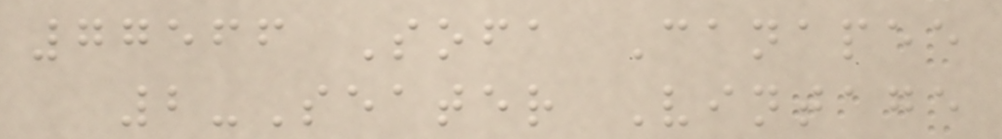77566 Sofa Canapee
2-Seater Vintage
